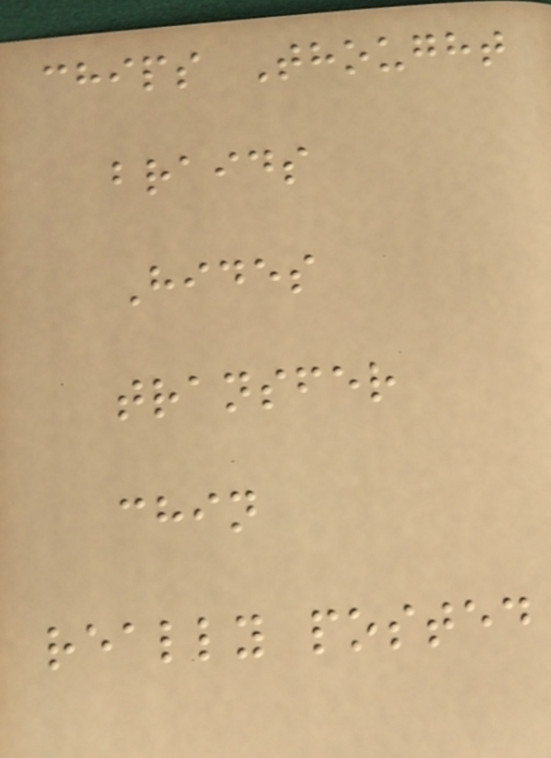chips Thought
braids
Hides
transfer
chin
really posted
